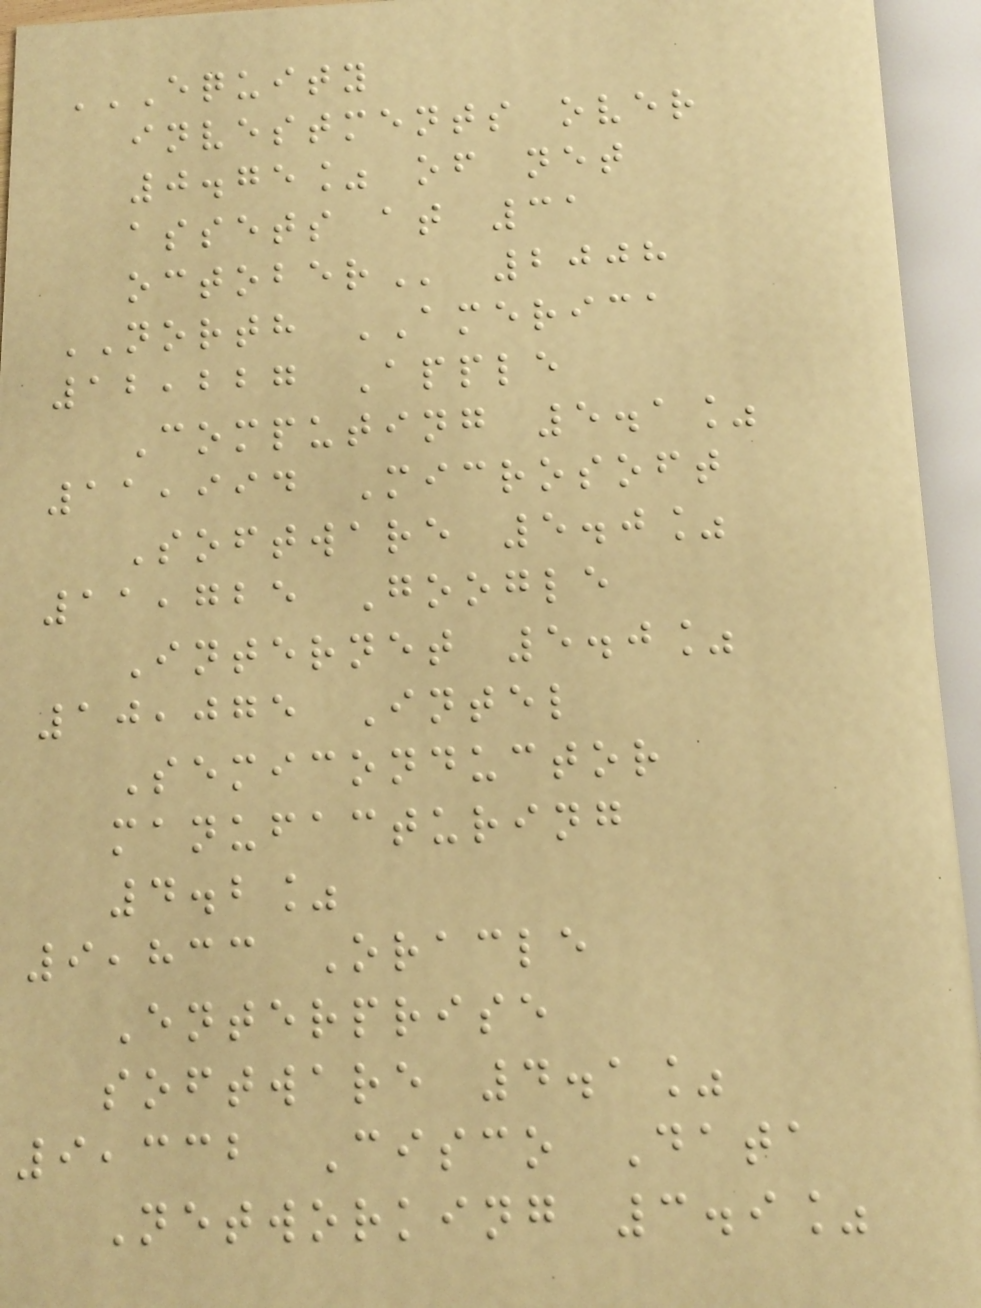EQUITY
INVESTMENTS OVER
0.75% OF NET
ASSETS AT 31
OCTOBER 2008
NORTH AMERICA
12,227 Apple
Computing 5.1%
11,994 Microsoft
Software 5.0%
11,725 Google
Internet 5.0%
10,075 Intel
Semiconductor
manufacturing
4.2%
9,833 Oracle
Enterprise
software 4.1%
9,332 Cisco Data
Networking 3.9%
